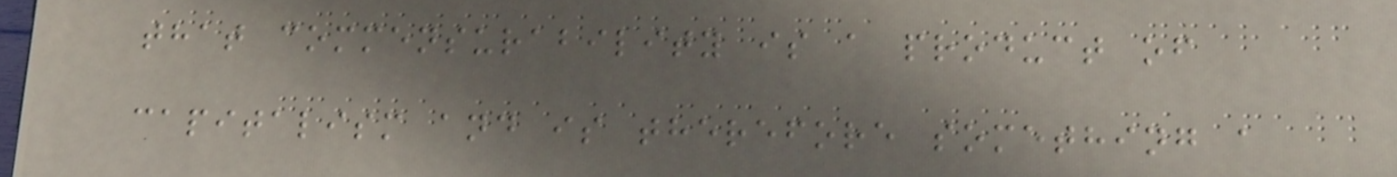that commensurability is a product of
capitalism and is therefore something a
